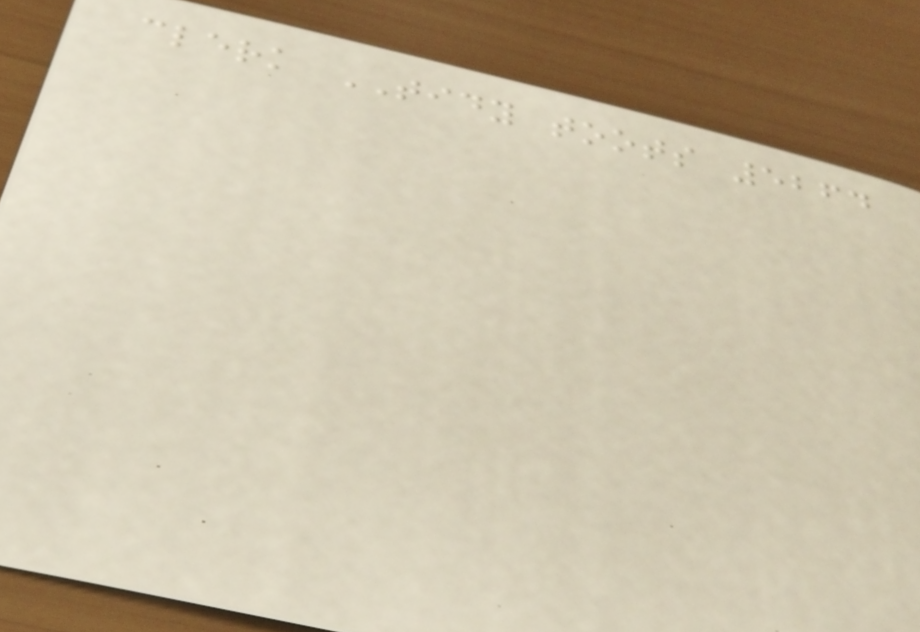clerk TIDY toots 5264
